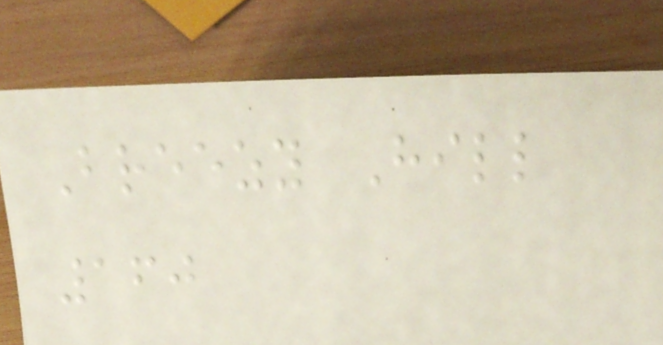Breezy Hill
160
